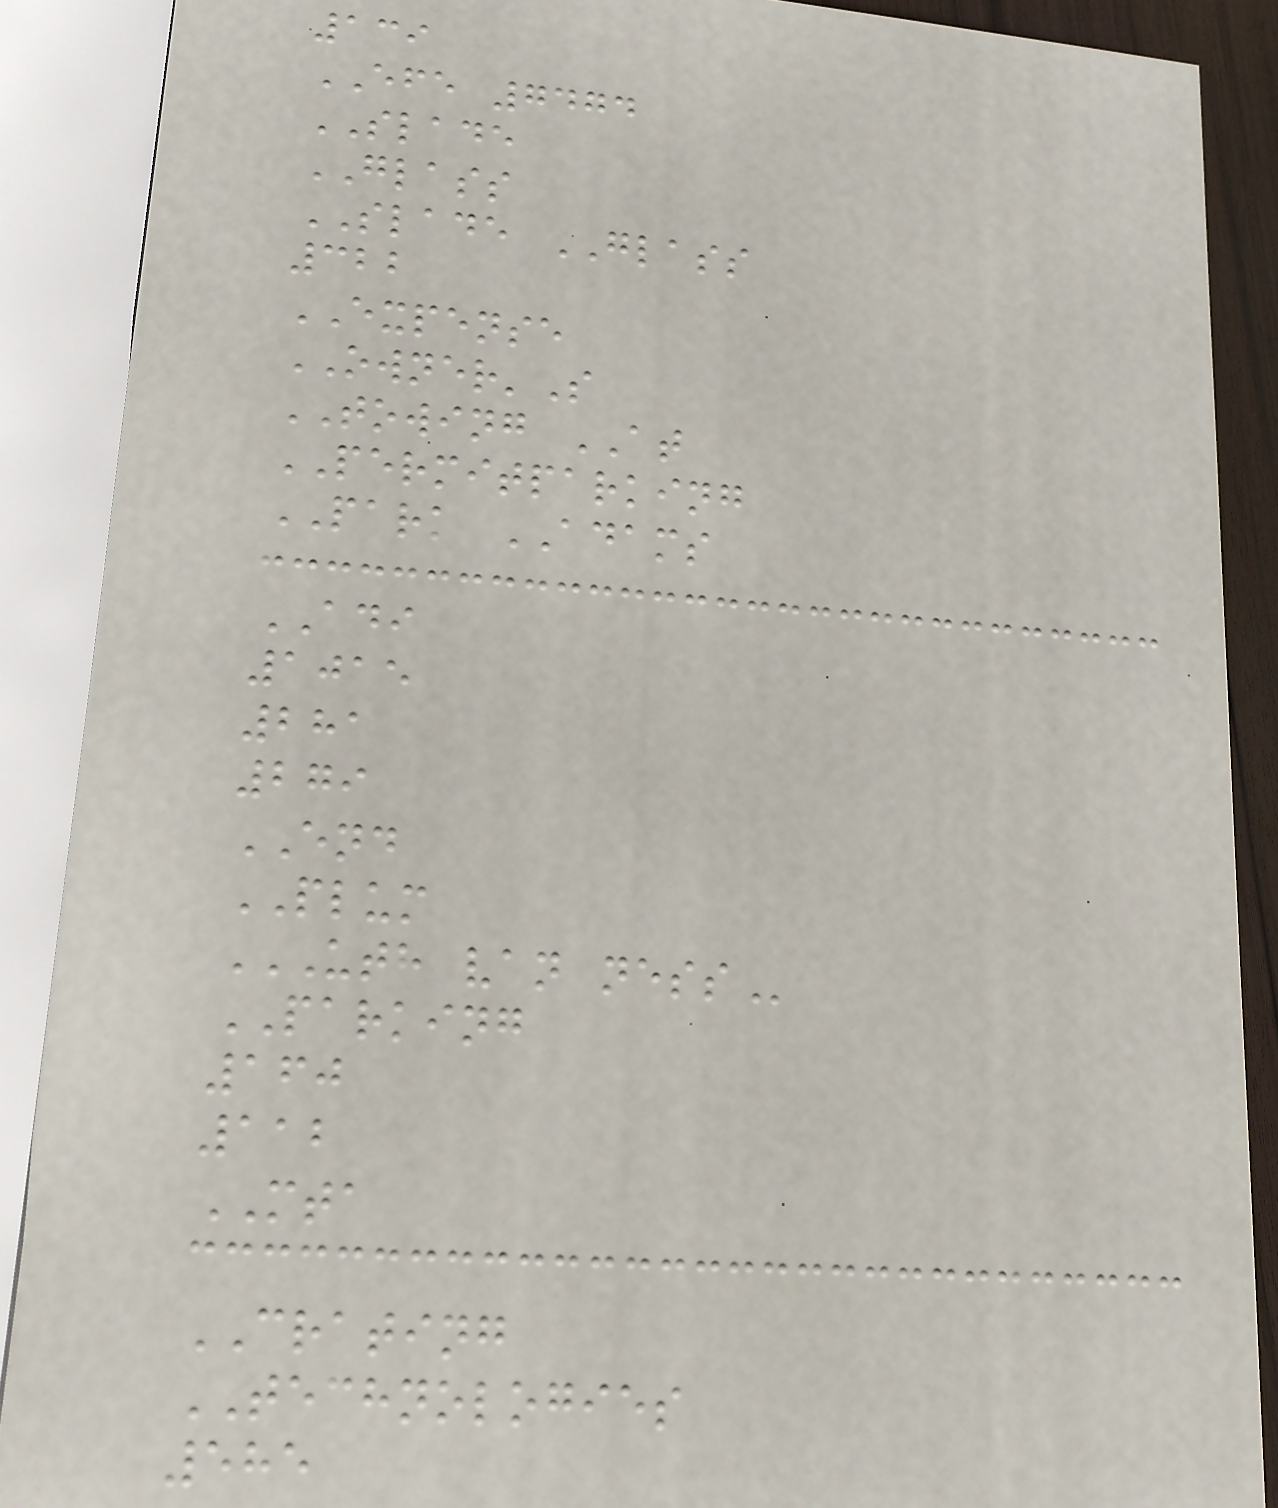139
EFE 7474
SLADE
GLASS
SLADE GLASS
322
EXPENSE
OWNER'S
TOWING AT
PERMITPARKING
PARK ADAMS
ADI
1015
281
279
END
PLUM
UTH VAN NESS
PARKING
160
112
MTA
CRATING
TECHNOLOGIES
585
